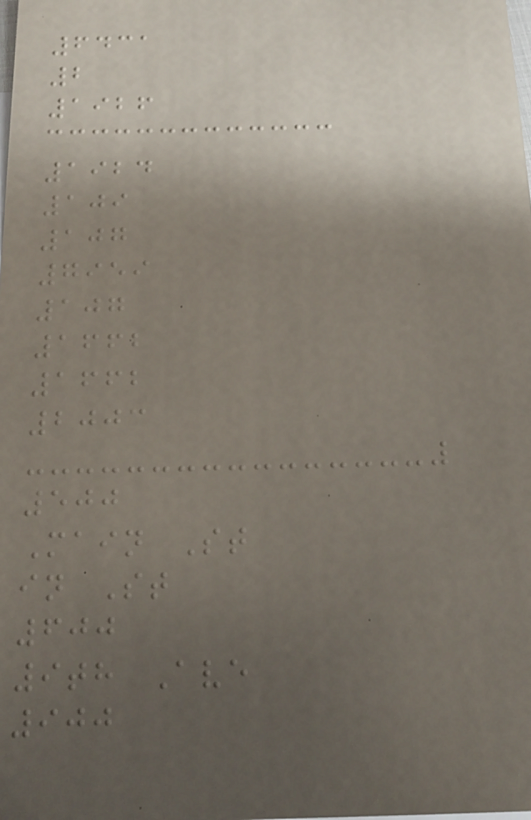6431
2
1926
1924
109
107
7959
107
1662
1662
2003
500
Main St
in St
600
9th Ave
900
